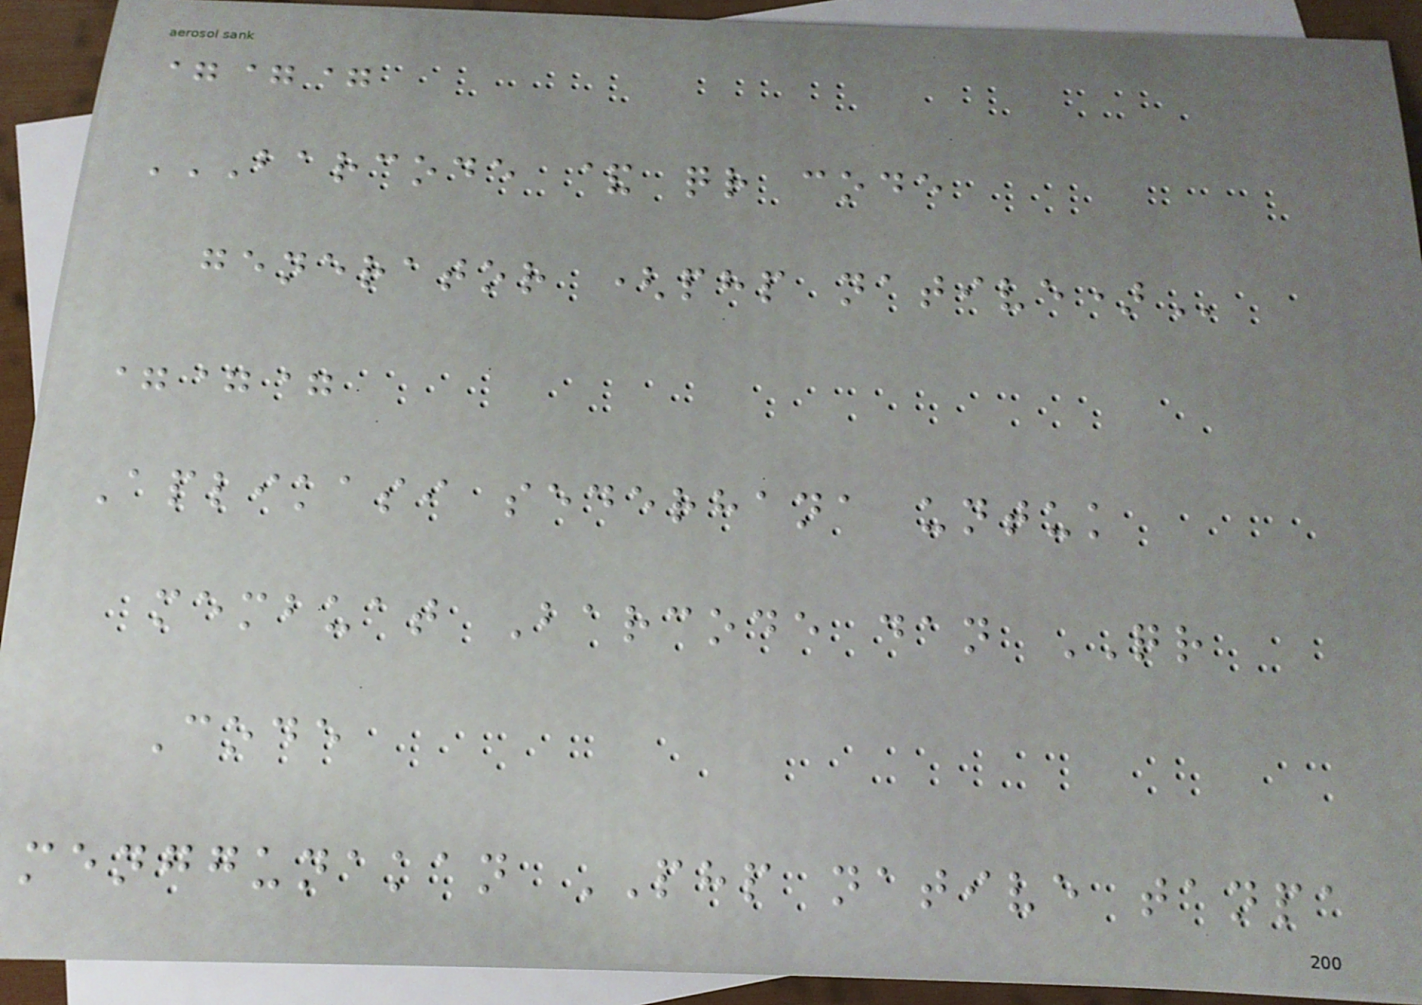===
BARCODE & QR CODE
GENERATOR (PHP NATIVE)
===
Aplikasi sederhana untuk
membuat Barcode dan QR
Code
menggunakan PHP native tanpa
